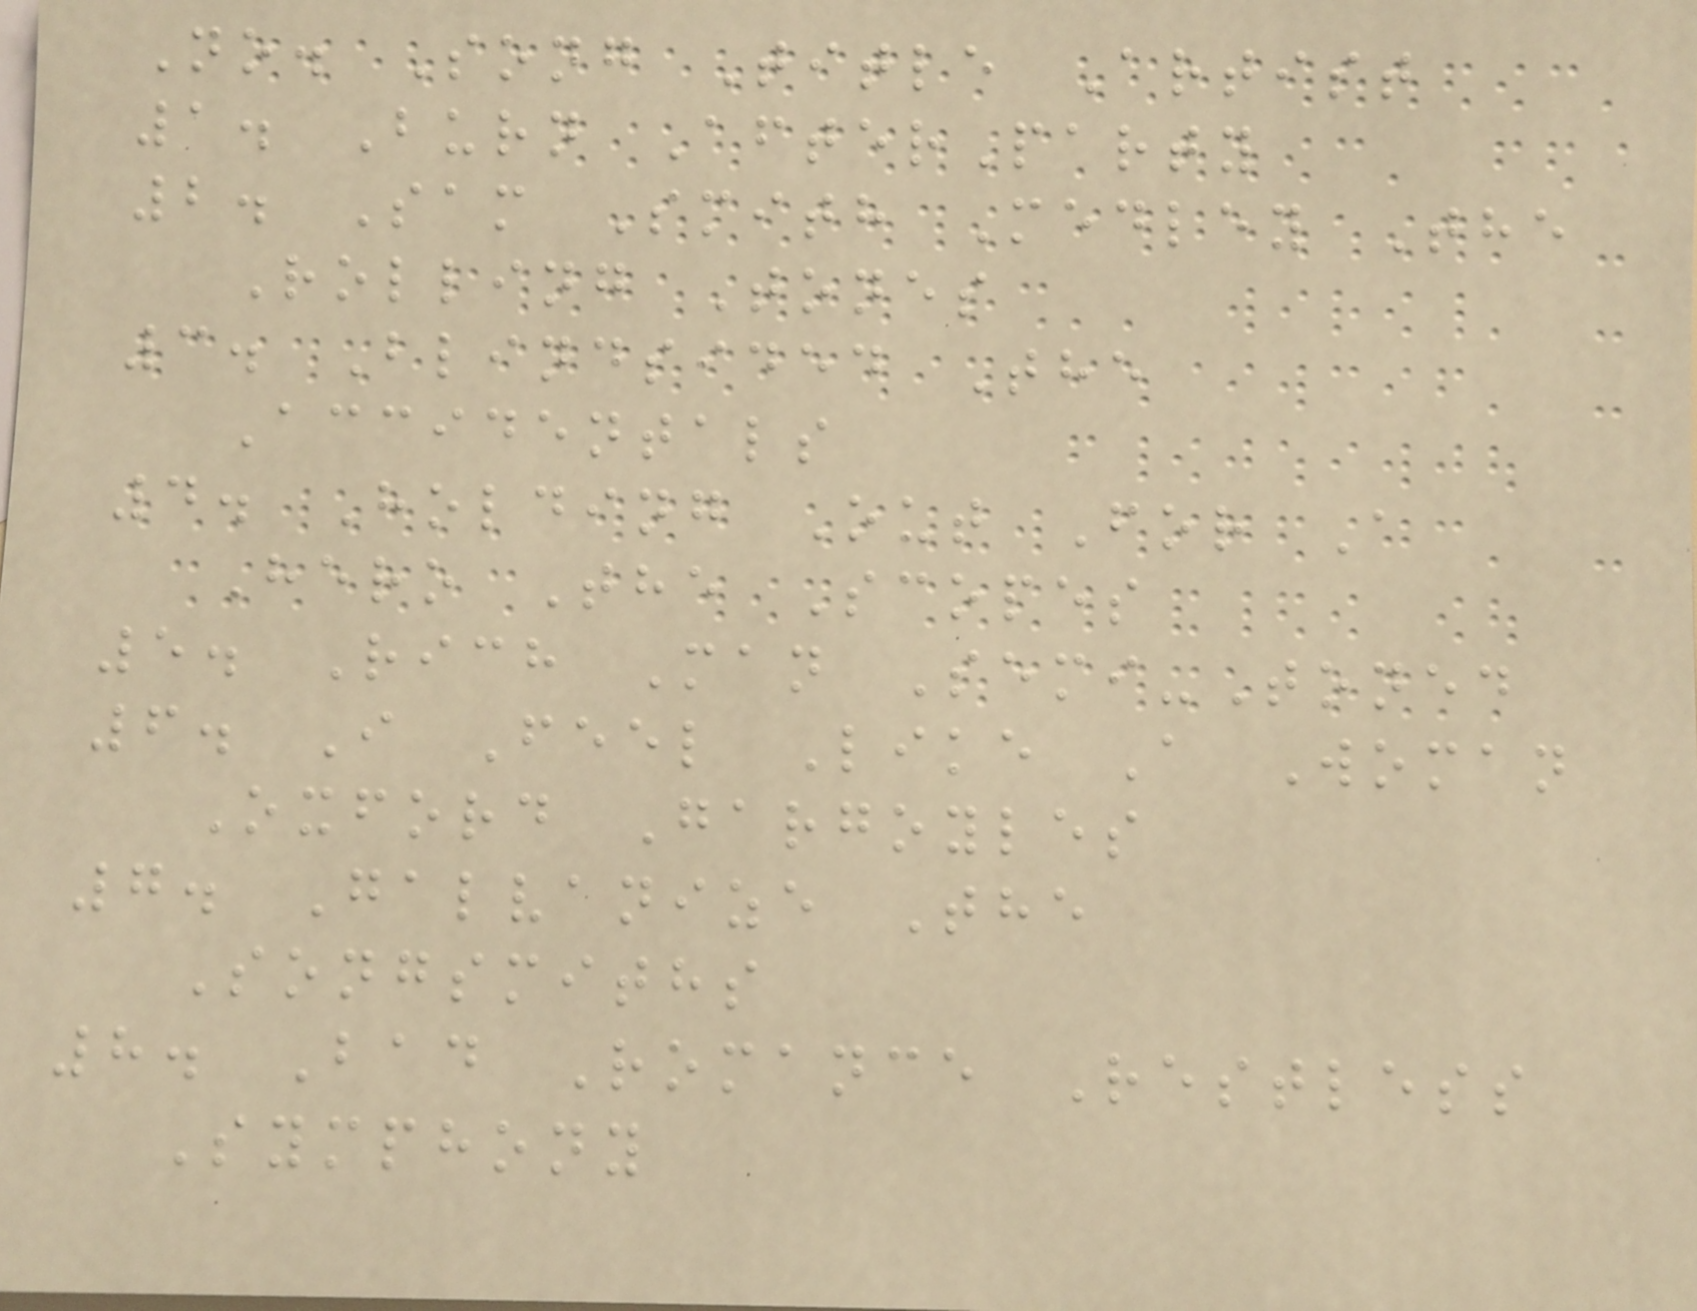No. Song Title Artist
1. Burn AfterParty
2. Sam Smith Medley The
Rolling Tones
3. Blindsided The
Accidentals
4. Holding Out For A
Hero The Scopes
5. Rich Man Semi-Toned
6. I Feel Like A Woman
Oxford Gargoyles
7. Galvanize The
Songsmiths
8. Bad Romance Restless
Symphony
